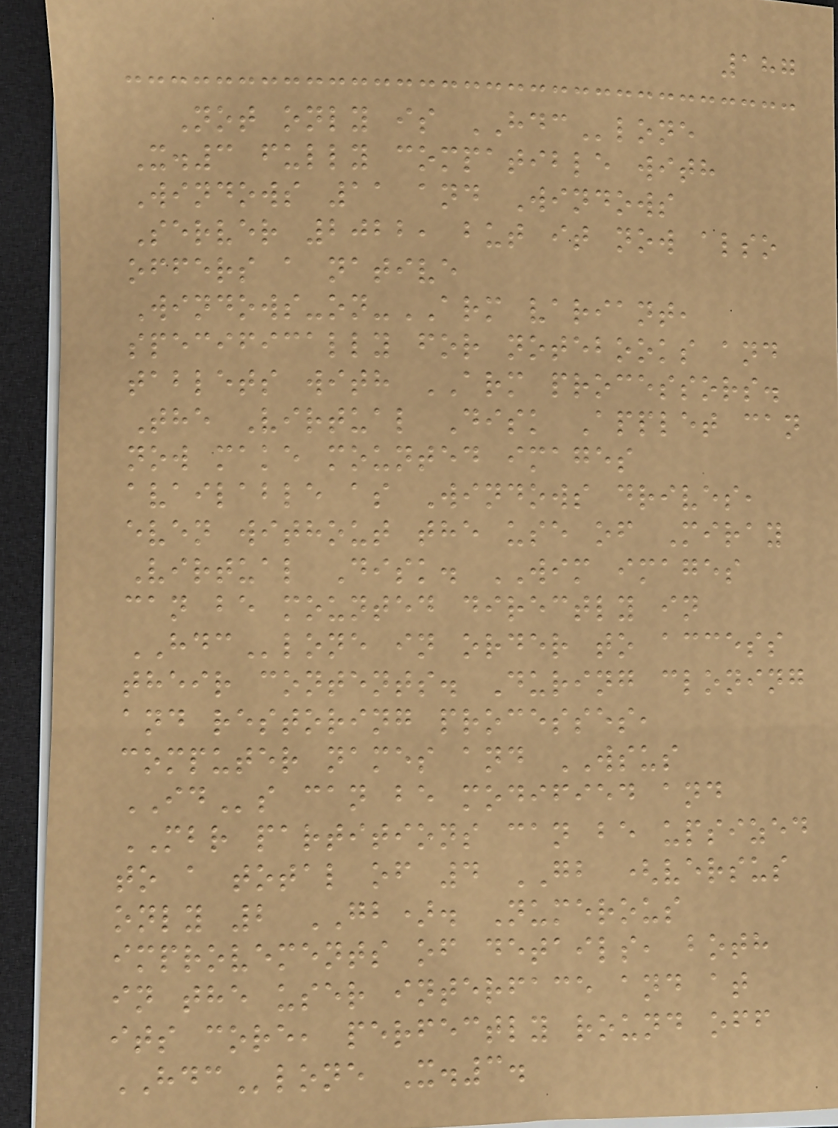187
Not only is HDClone
X.3 fully compatible with
Windows 11 and Windows
Server 2022, but it now also
offers a native
Windows-on-ARM variant,
specifically for notebooks and
tablets with ARM processors.
The Virtual Disk Applet can
now make mounted images
available as Windows drives,
even without the use of Miray
Virtual Disk. WIM images
can be mounted directly in
HDClone in order to access
their contents. During cloning
and restoring processes,
computer names and WSUS
IDs can be modified and
MBR partitions can be upsized
to a total of 4 GB (versus
only 2 GB). Numerous
improvements of details, both
in the user interface and at
its core, perfectly round off
HDClone X.3.
